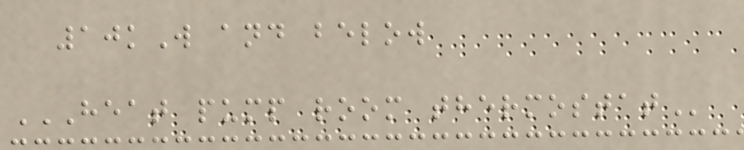10kW and below
HEAT PUMP ROOM THERMOSTAT
